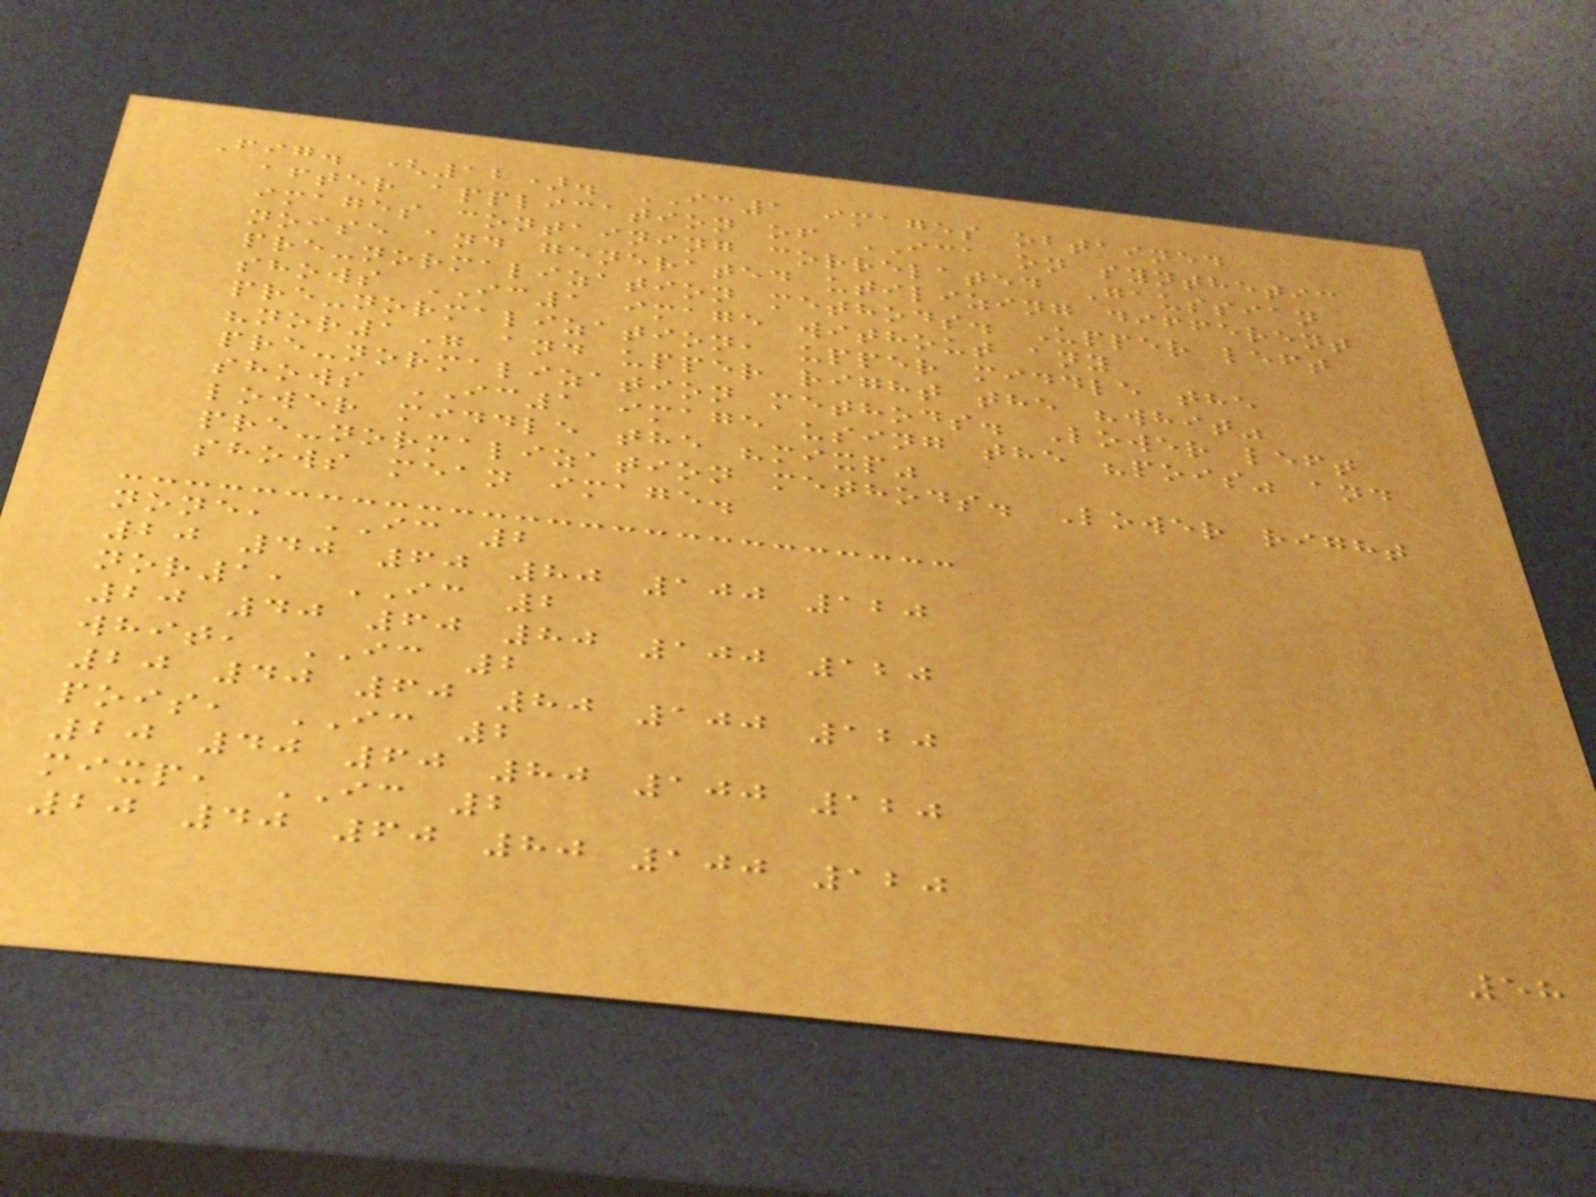Fig. (12). IC1 images obtained
after application of ICA on synthetic
images containing correlated Gaussian
noise and generated utilizing different
pre-normalization methods. Upper left
shows IC1 image without any
pre-normalization, upper middle the
"nor1" and upper right the "whit"
pre-normalization methods. Lower left
shows IC1 image using the "pois" and
lower middle the "mixp"
pre-normalization methods. Lower right
shows mean image.
none, IC 2
20 40 60 80 100 120
nor1, IC 2
20 40 60 80 100 120
whit, IC 2
20 40 60 80 100 120
pois, IC 2
20 40 60 80 100 120
mixp, IC 2
20 40 60 80 100 120
58
